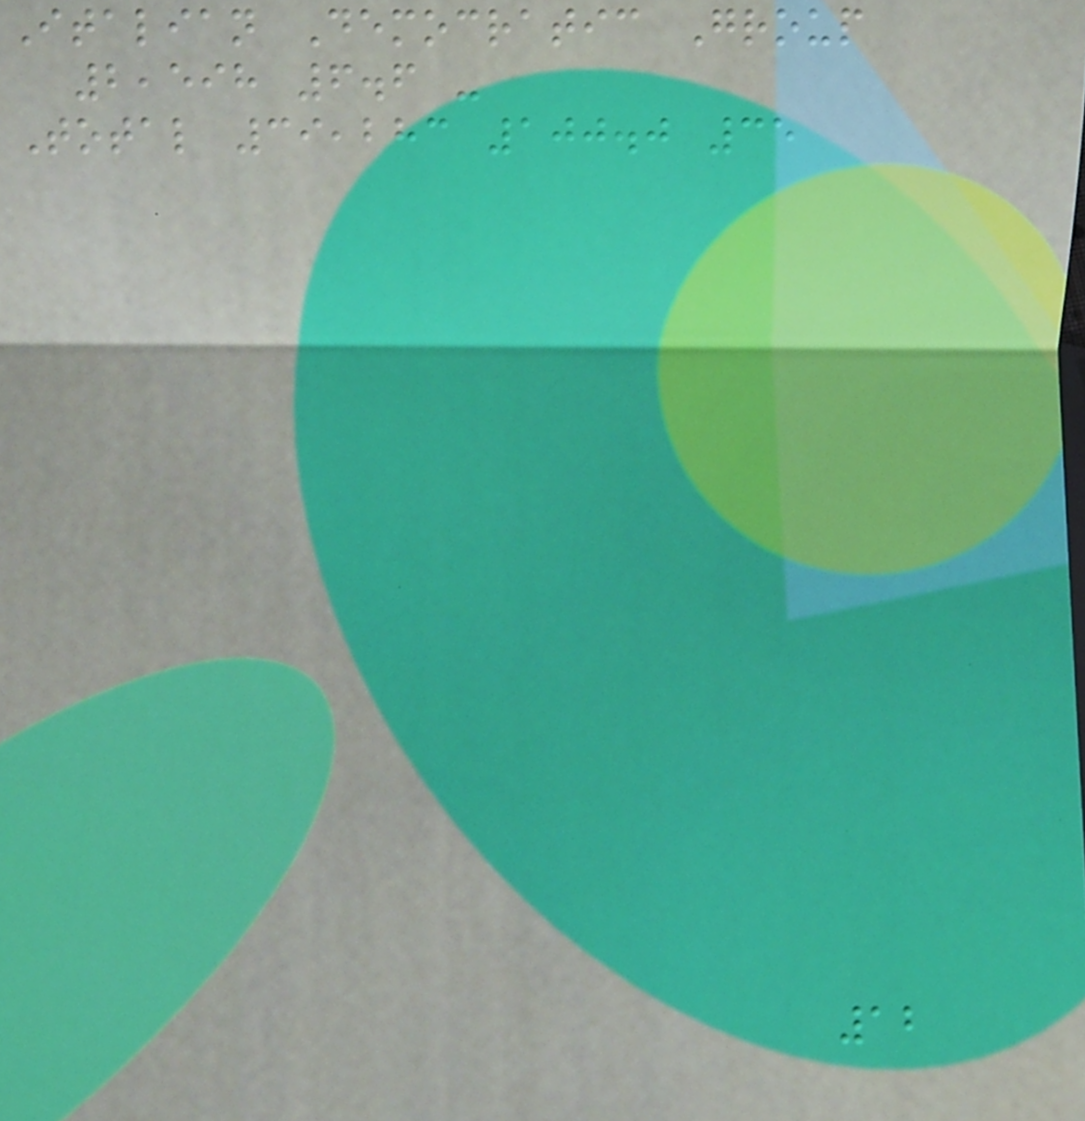Italian Democratic Group
2,598 6.6 -
Total 39,283 100.0 35
12
